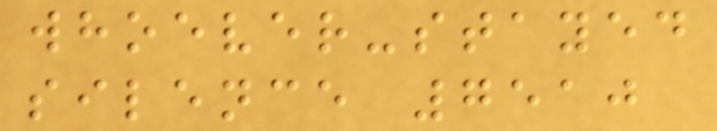whoever-stayed
silence 7510
